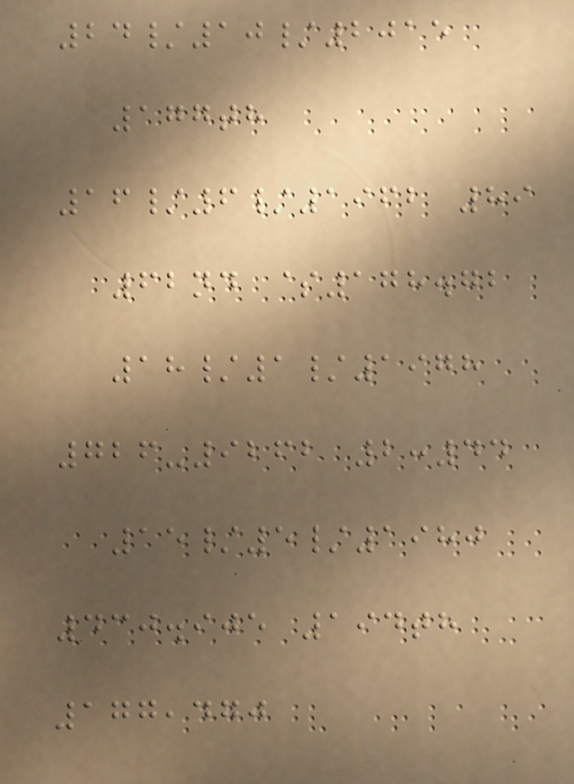24/10/2015
177th
16/6/1962 89
62nd $178.72
18/1/1978
726-9262 2:44
15/5/1980
430.905 194th
177,470
